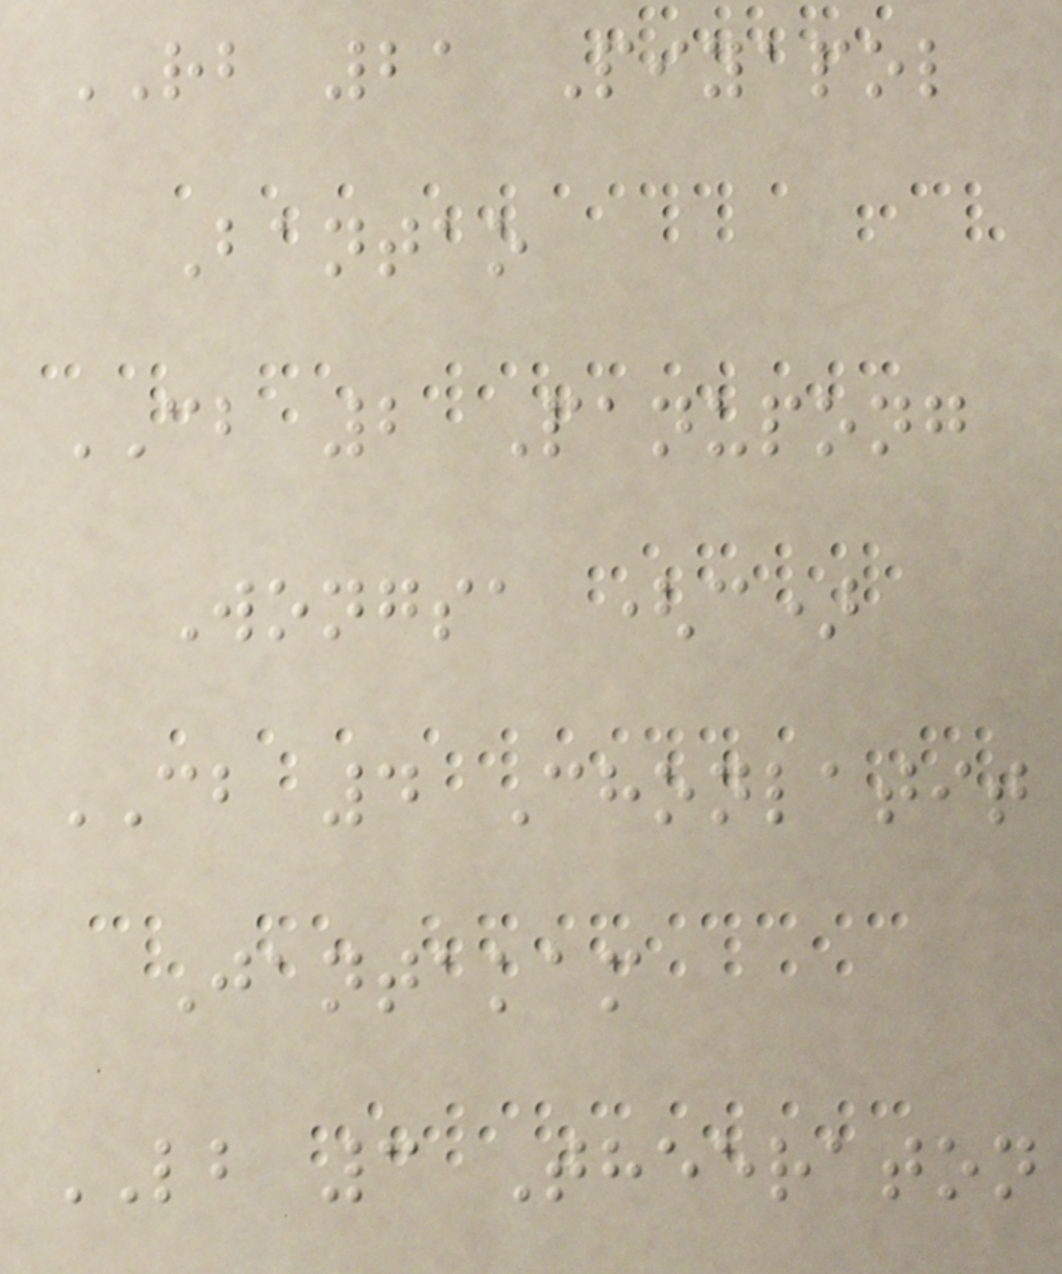RB 21 Piyapol
Bantao
CB 2 Panupong
Wongsa (c)
CB 4 Chonlatit
Jantakam
LB 3 Theeraton
